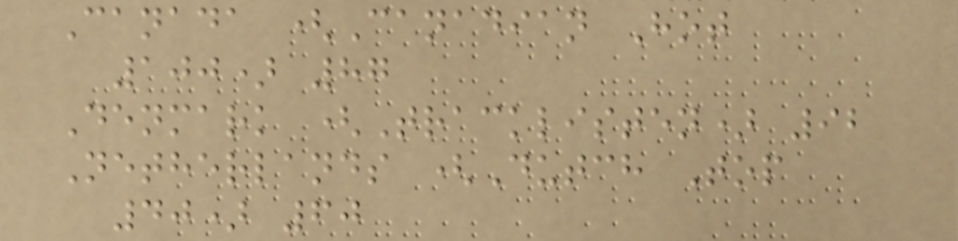Canada (Canadian Hot
100) 87
Denmark (Tracklisten) 92
Netherlands (Dutch Top
40) 60
